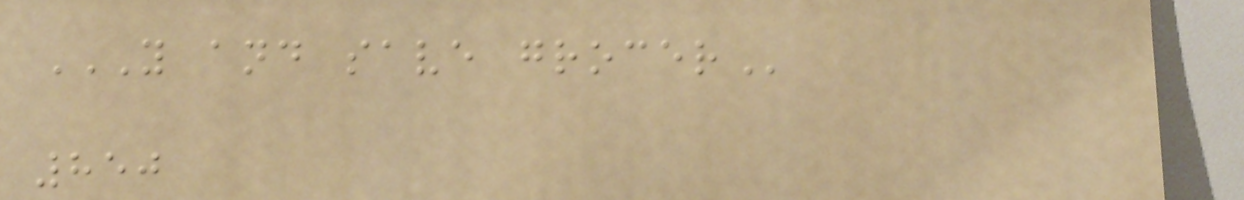Y AND SAVE GROCER
850
